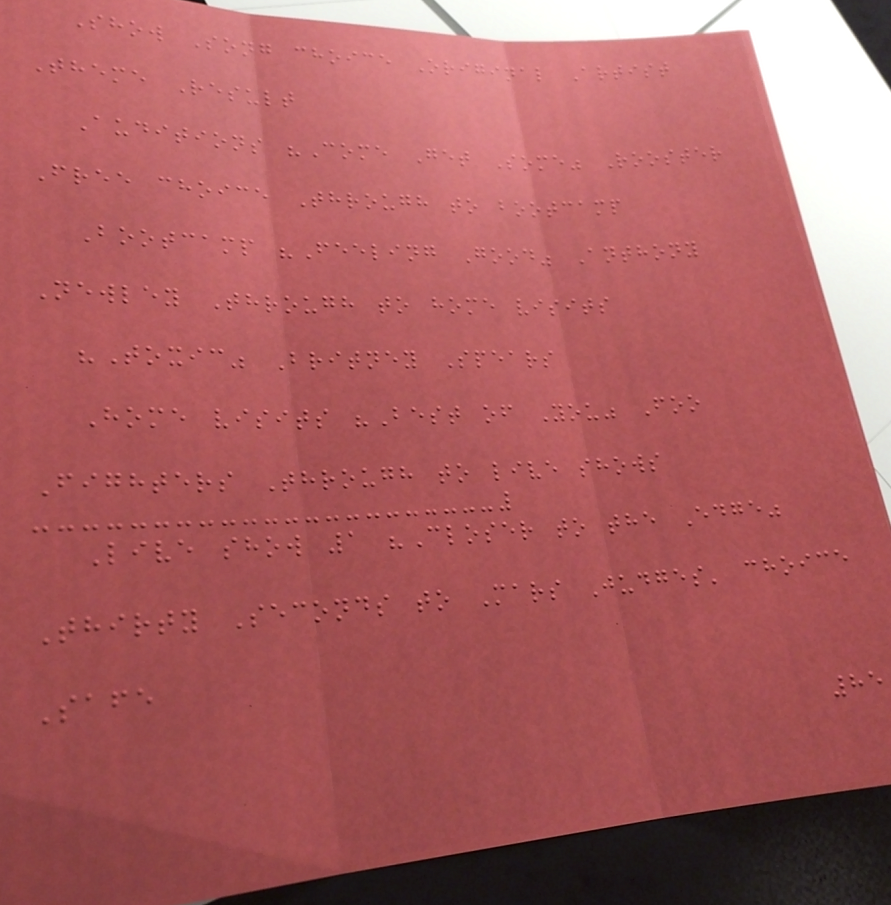Show Song choice Original Artist
Theme Result
Auditions "Come Get Some" Rooster
Free choice Through to bootcamp
Bootcamp "Feeling Good" Anthony
Newley Through to home visits
"Toxic" Britney Spears
Home visits "Best of You" Foo
Fighters Through to live shows
Live show 1 "Closer to the Edge"
Thirty Seconds to Mars Judges' choice
Safe
85
